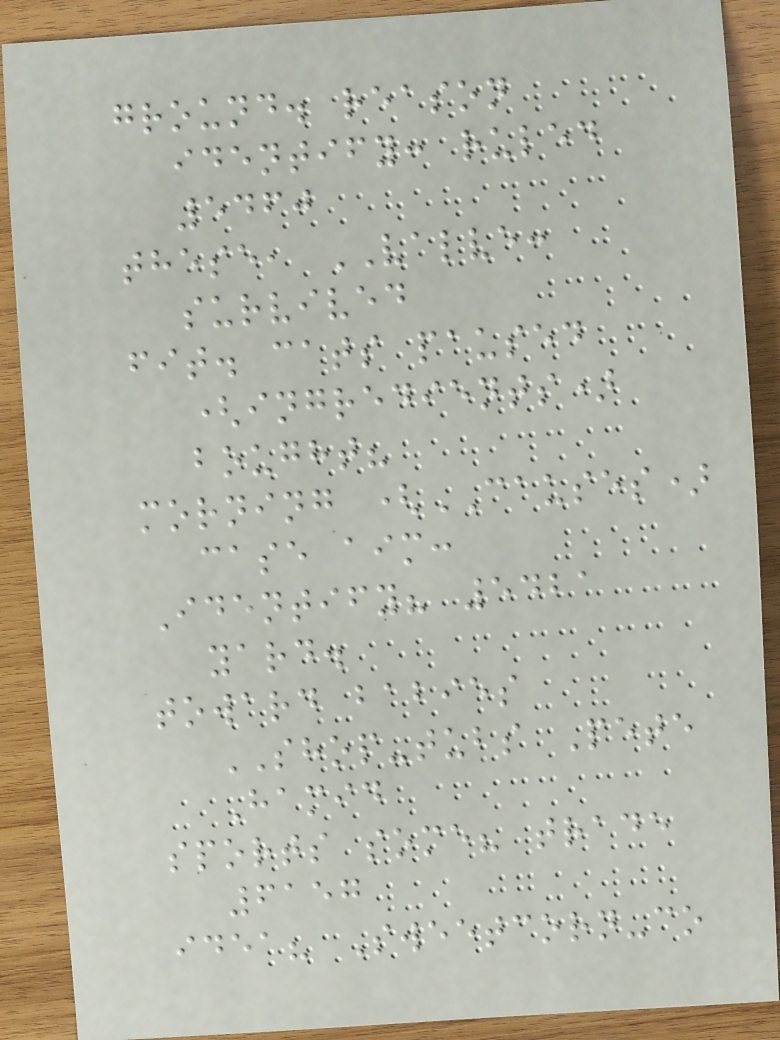ground. reason
identify: ruled
5460
these, VALVE:
survived
fit. cats paused
(ingredients)
bought?
morning (CAUSES)
case aim:
Identify? 5421
yard.
toward babies
SHOP-tubs Pete
Hamid
sports some? trade
6157
idea? Sweetcorn-co
